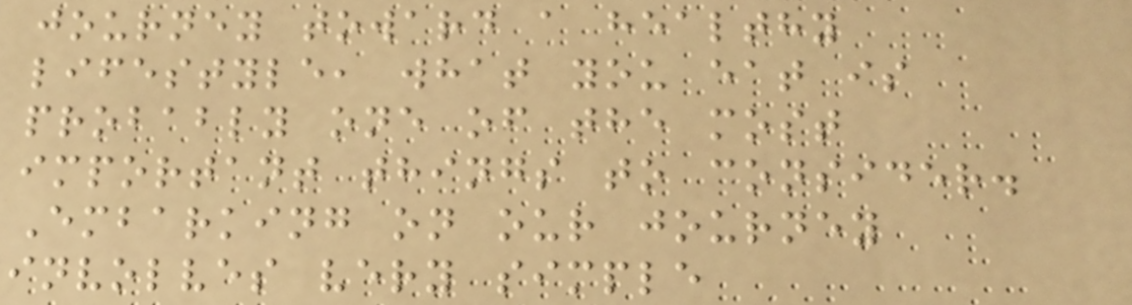journey toward a healthy
lifestyle, what you eat is
probably one of the most
important things to consider.
Embarking on our journey
involves very simple
